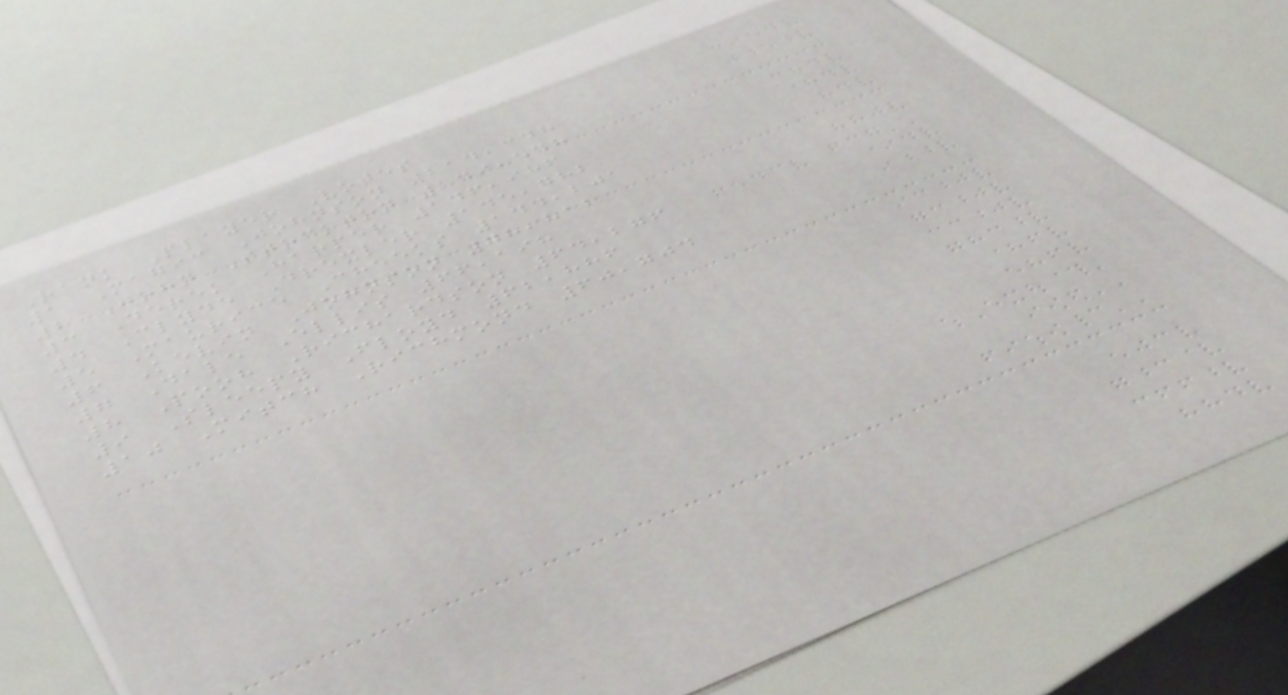Rank Player Votes
1 Magic Johnson 214,348
2 John Stockton 149,548
3 Derek Harper 146,986
4 Clyde Drexler 145,782
5 Maurice Cheeks 144,201
6 Kevin Johnson 78,812
7 Dale Ellis 66,198
8 Pooh Richardson 64,276
9 Sleepy Floyd 62,886
10 Mitch Richmond 60,704
